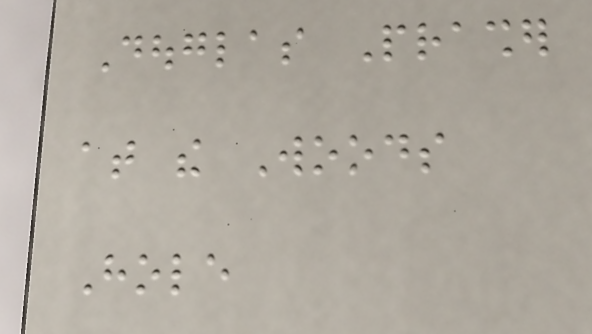Douglas Prasher
at the Woods
Hole
